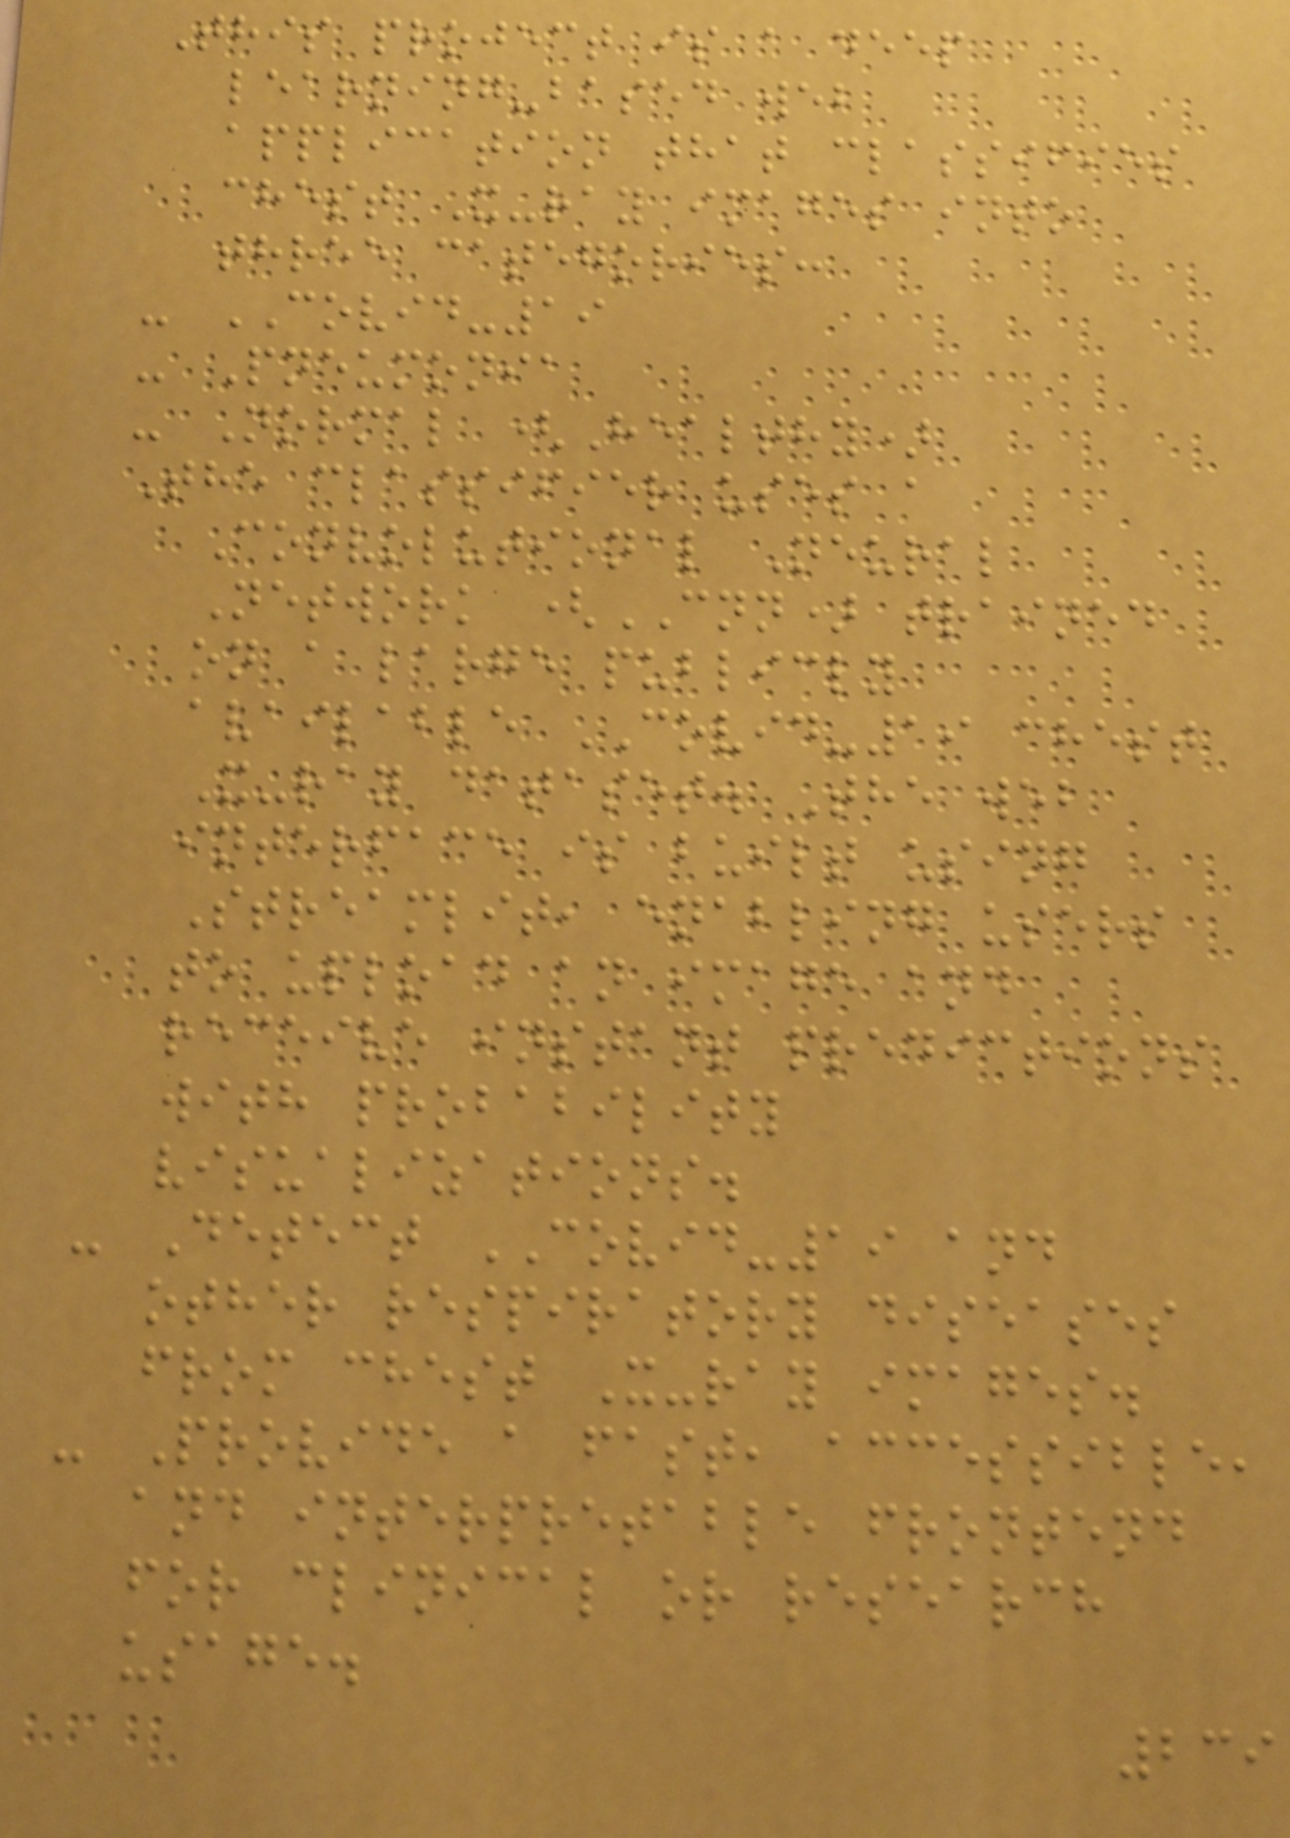This project is a deep
learning-based web
application that classifies
chest X-ray images into
three categories:
- COVID-19
- Pneumonia
- Normal (Healthy)
The classifier uses a
Convolutional Neural
Network (CNN) trained
on a large publicly
available COVID-19 chest
X-ray dataset. The web
interface is built using
Streamlit, enabling users
to upload an image and
receive instant predictions
with probability
visualizations.
- Detect COVID-19 and
other respiratory diseases
from chest X-ray images.
- Provide a fast, accessible,
and interpretable frontend
for clinical or research
usage.
239
